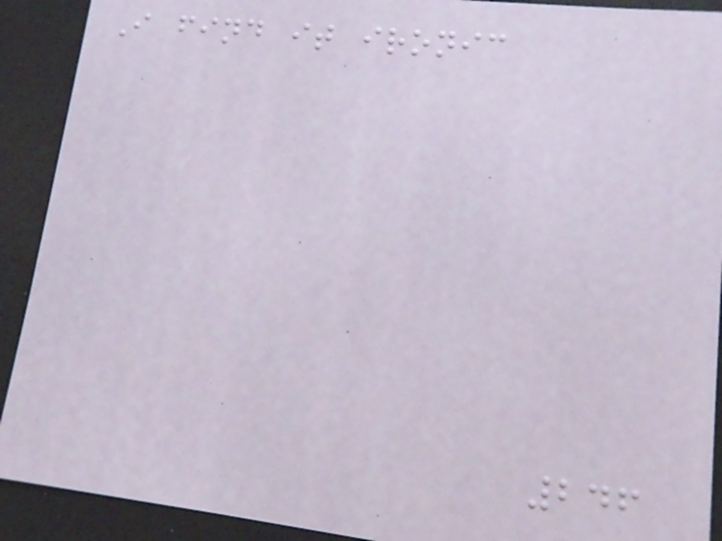I find it ironic
246
